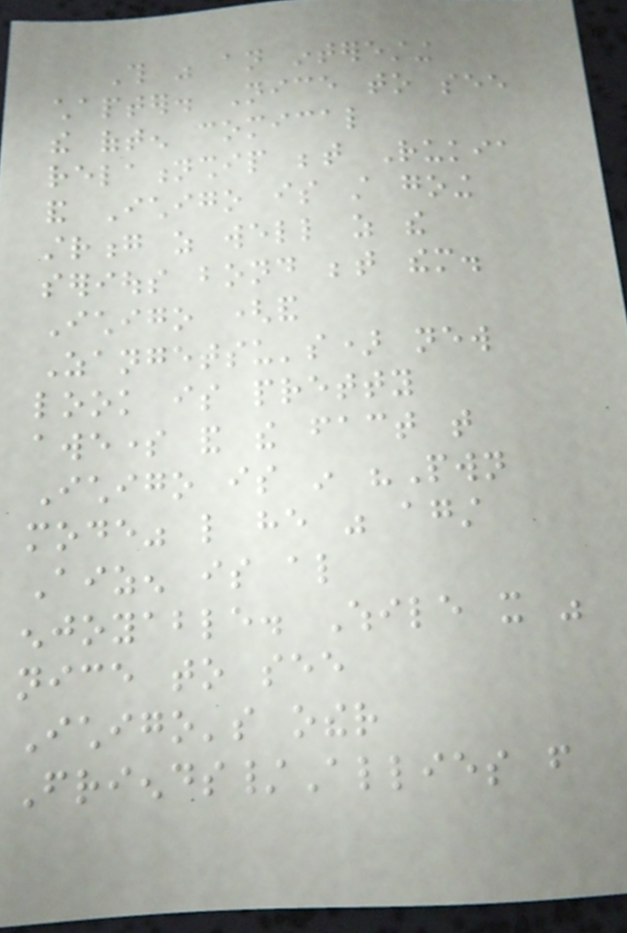This was an interesting
chapter. Nice to see
the often comical
relationship between Rukia
and Ichigo is still going
strong as well as the
serious bond between them.
Ichigo (and
Zangetsu's) new
look is pretty
awesome and the fact that
Ichigo is in "Pwn
mode" like he was against
Aizen is also
enjoyable. While it was
nice to see
Ichigo's other
Friends/Allies from
